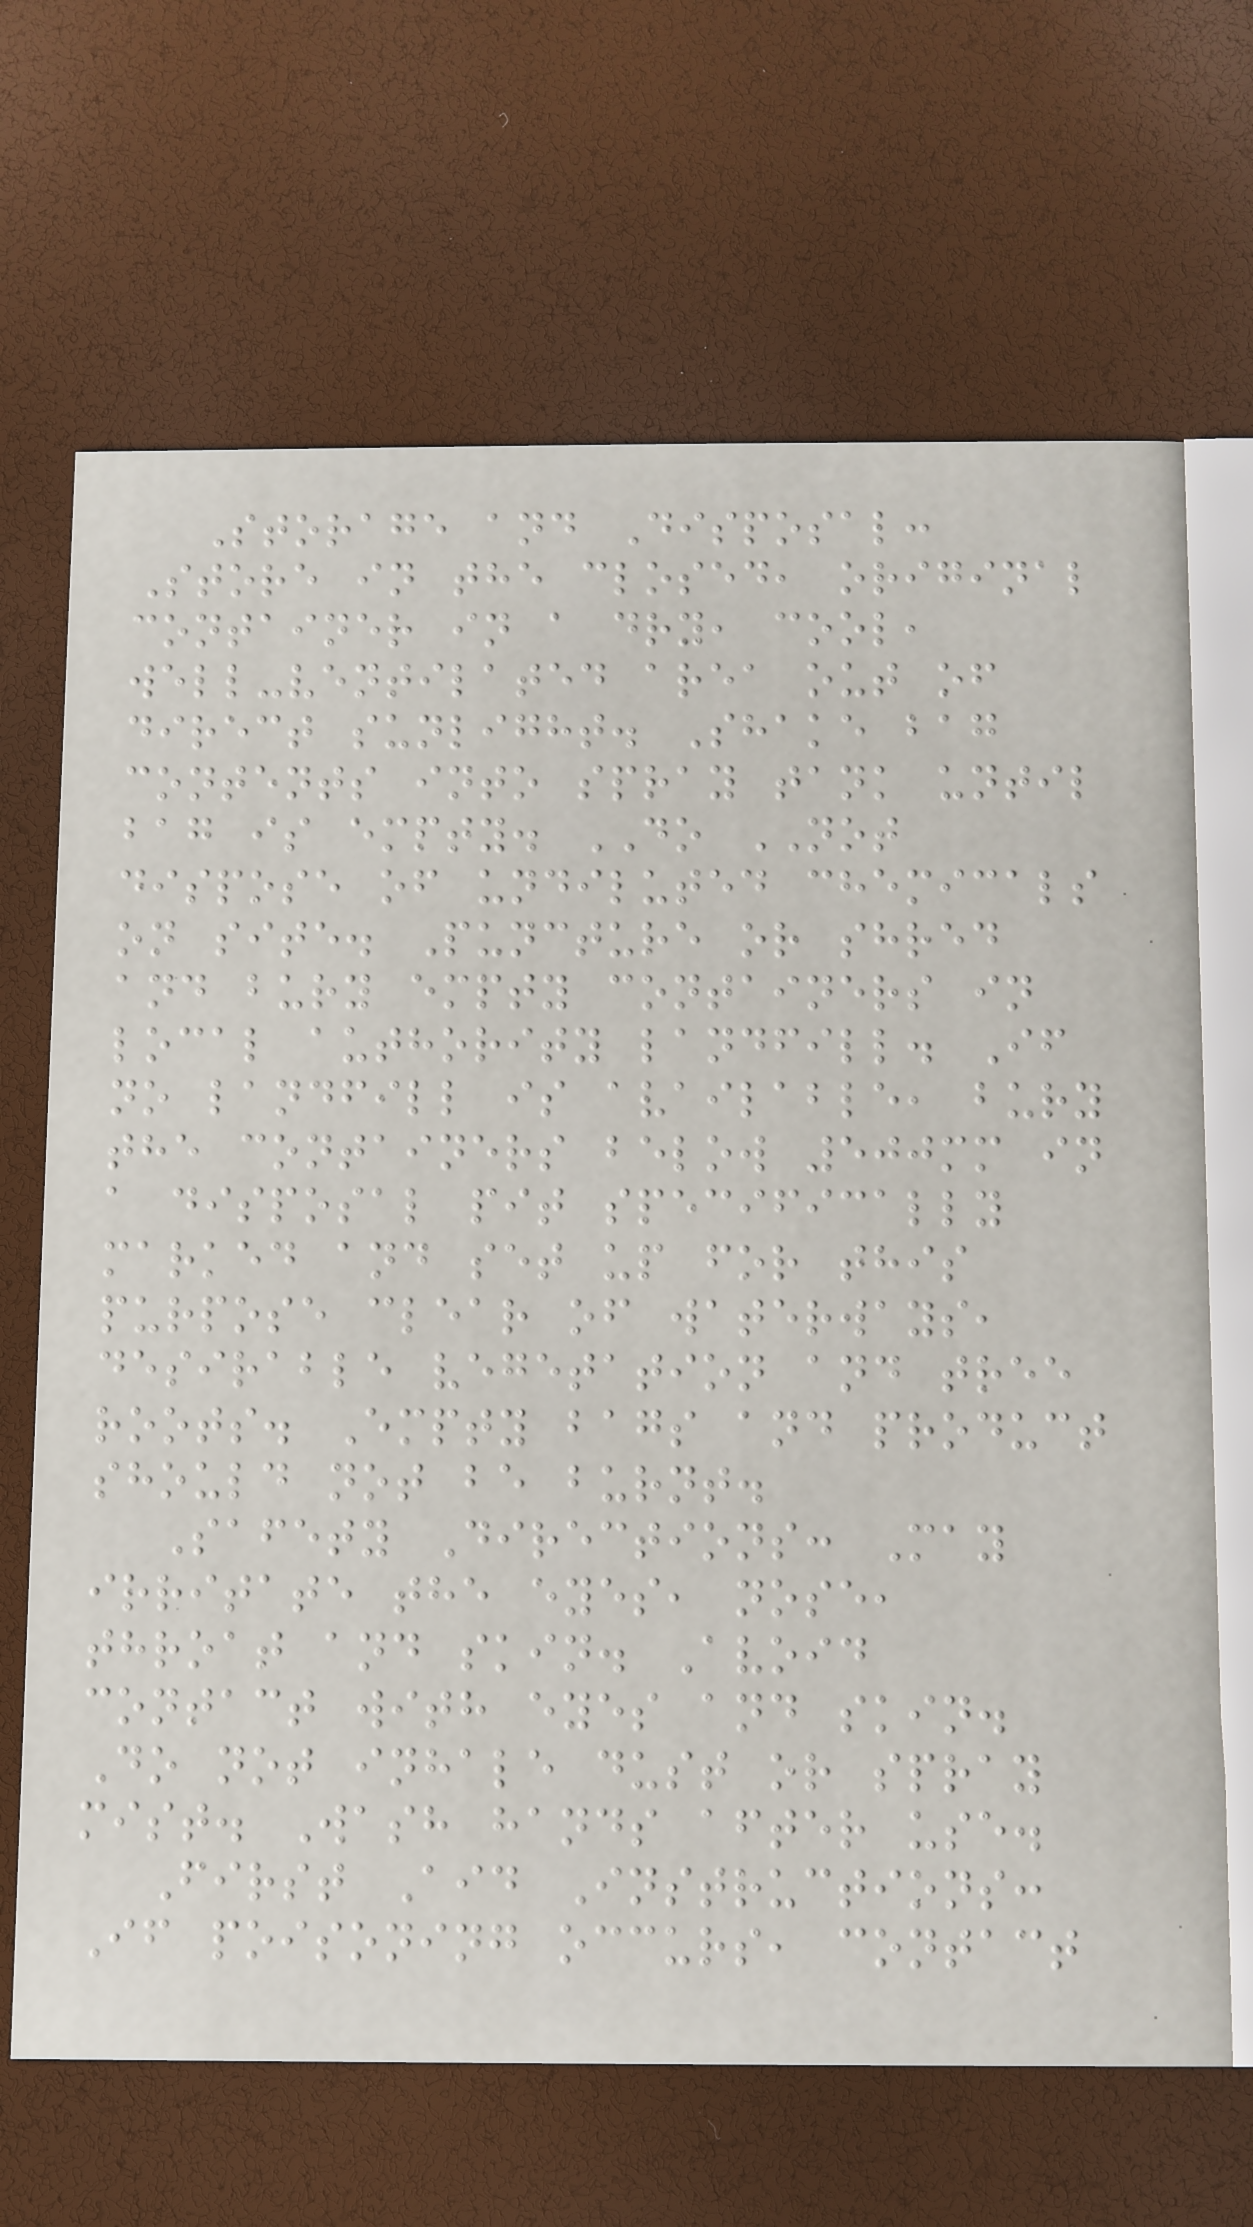Storage and Disposal:
Store in the closed, original
container in a dry, cool,
well-ventilated area out of
direct sunlight. Shake bag
contents into spray tank until
bag is empty. DO NOT
dispose of undiluted chemicals
on site. Puncture or shred
and bury empty containers in
local authority landfill. If
no landfill is available, bury
the containers below 500mm in
a disposal pit specifically
marked and set up for this
purpose clear of waterways,
desirable vegetation and tree
roots. Empty bags and product
should not be burnt.
Safety Directions: May
irritate the eyes, nose,
throat and skin. Avoid
contact with eyes and skin.
Do not inhale dust or spray
mist. Wash hands after use.
First Aid Instructions:
If poisoning occurs, contact
